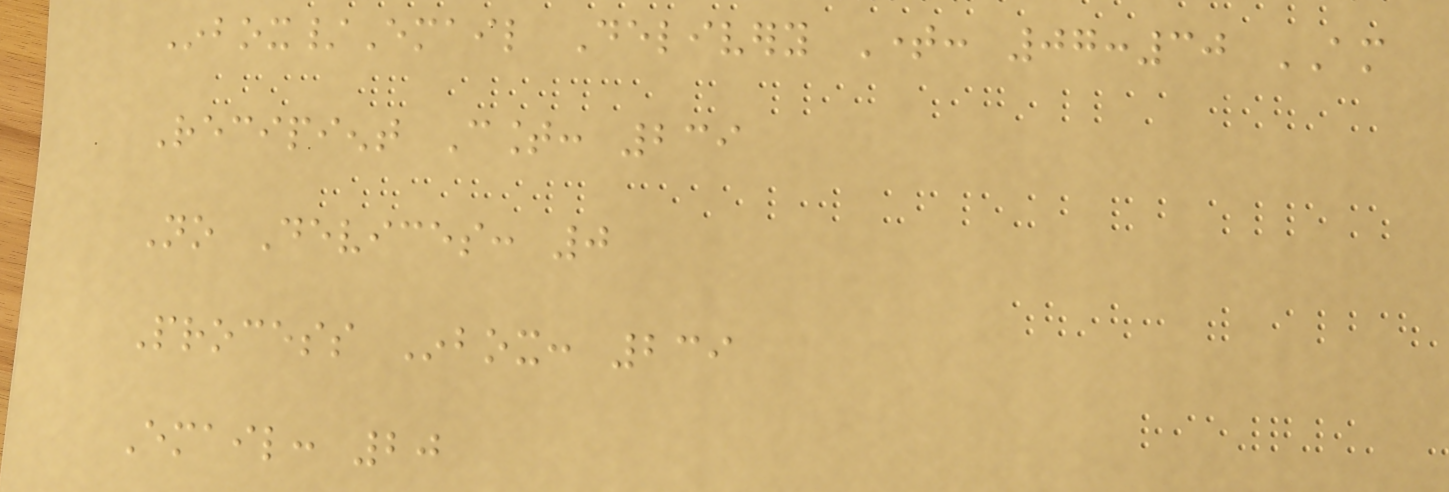Inbox/Email Delivery Time: 07:30 AM
Recipient Count: 239
No Devices: 0
Process Inbox: 239
Email: 20
